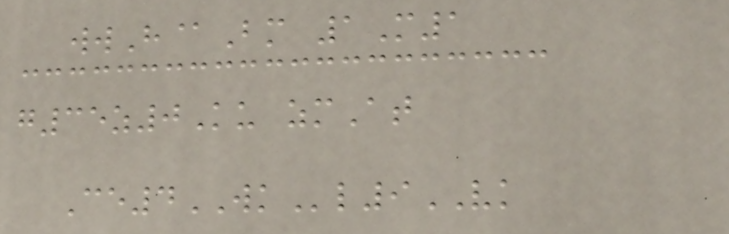wwH@Bm 1M1
g35z0Ku zmAt
Ce4WKl9VK
